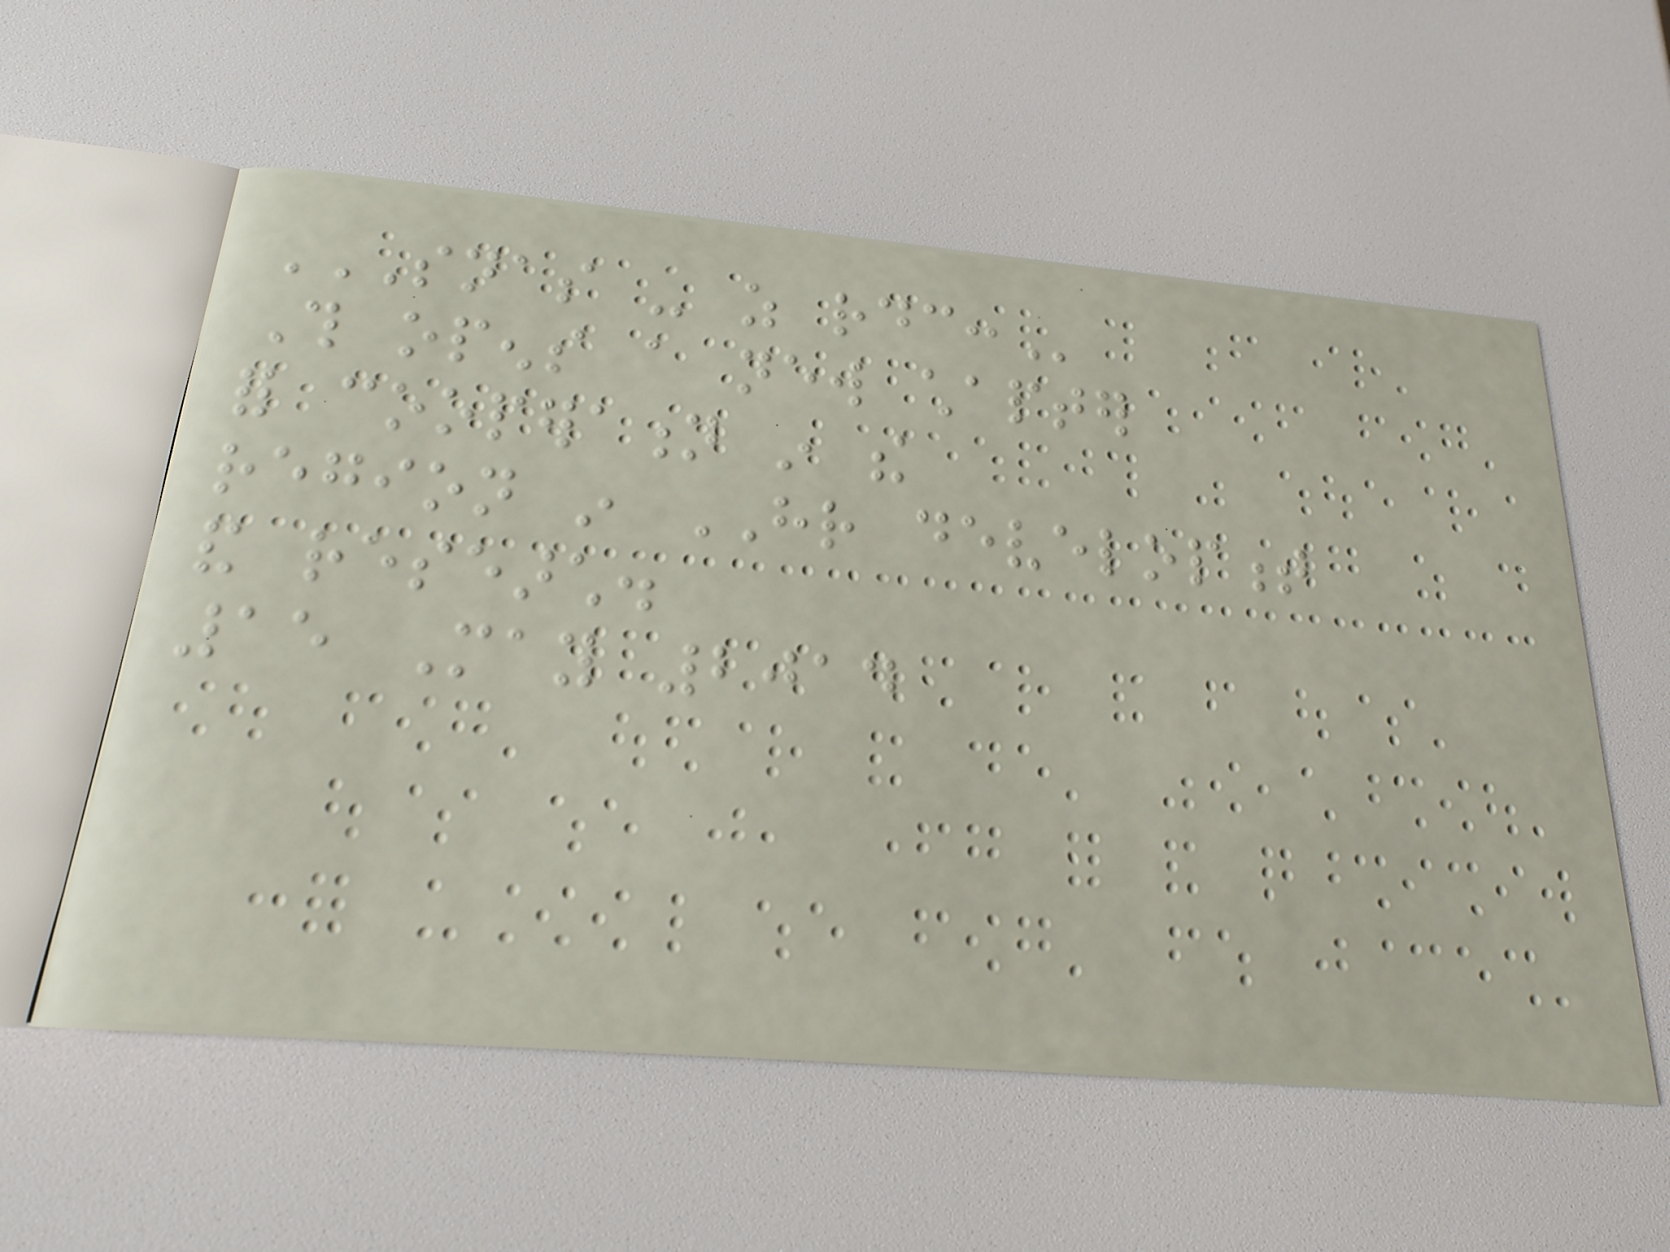SNAS - AS RDC:
This opens a new chapter
for cooperation in the
region in HR development
and research.
15 May 2014
